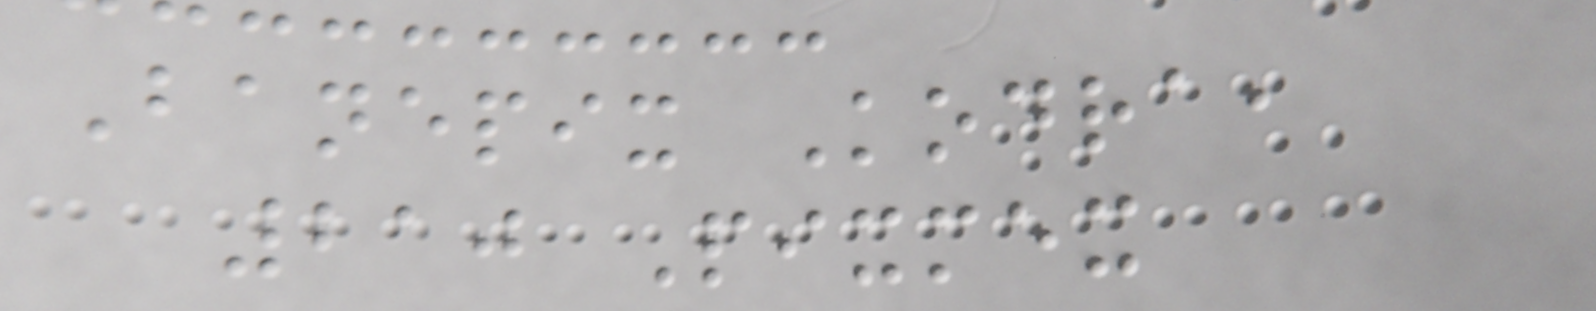Banepix Kodra,
210 Pixmex
